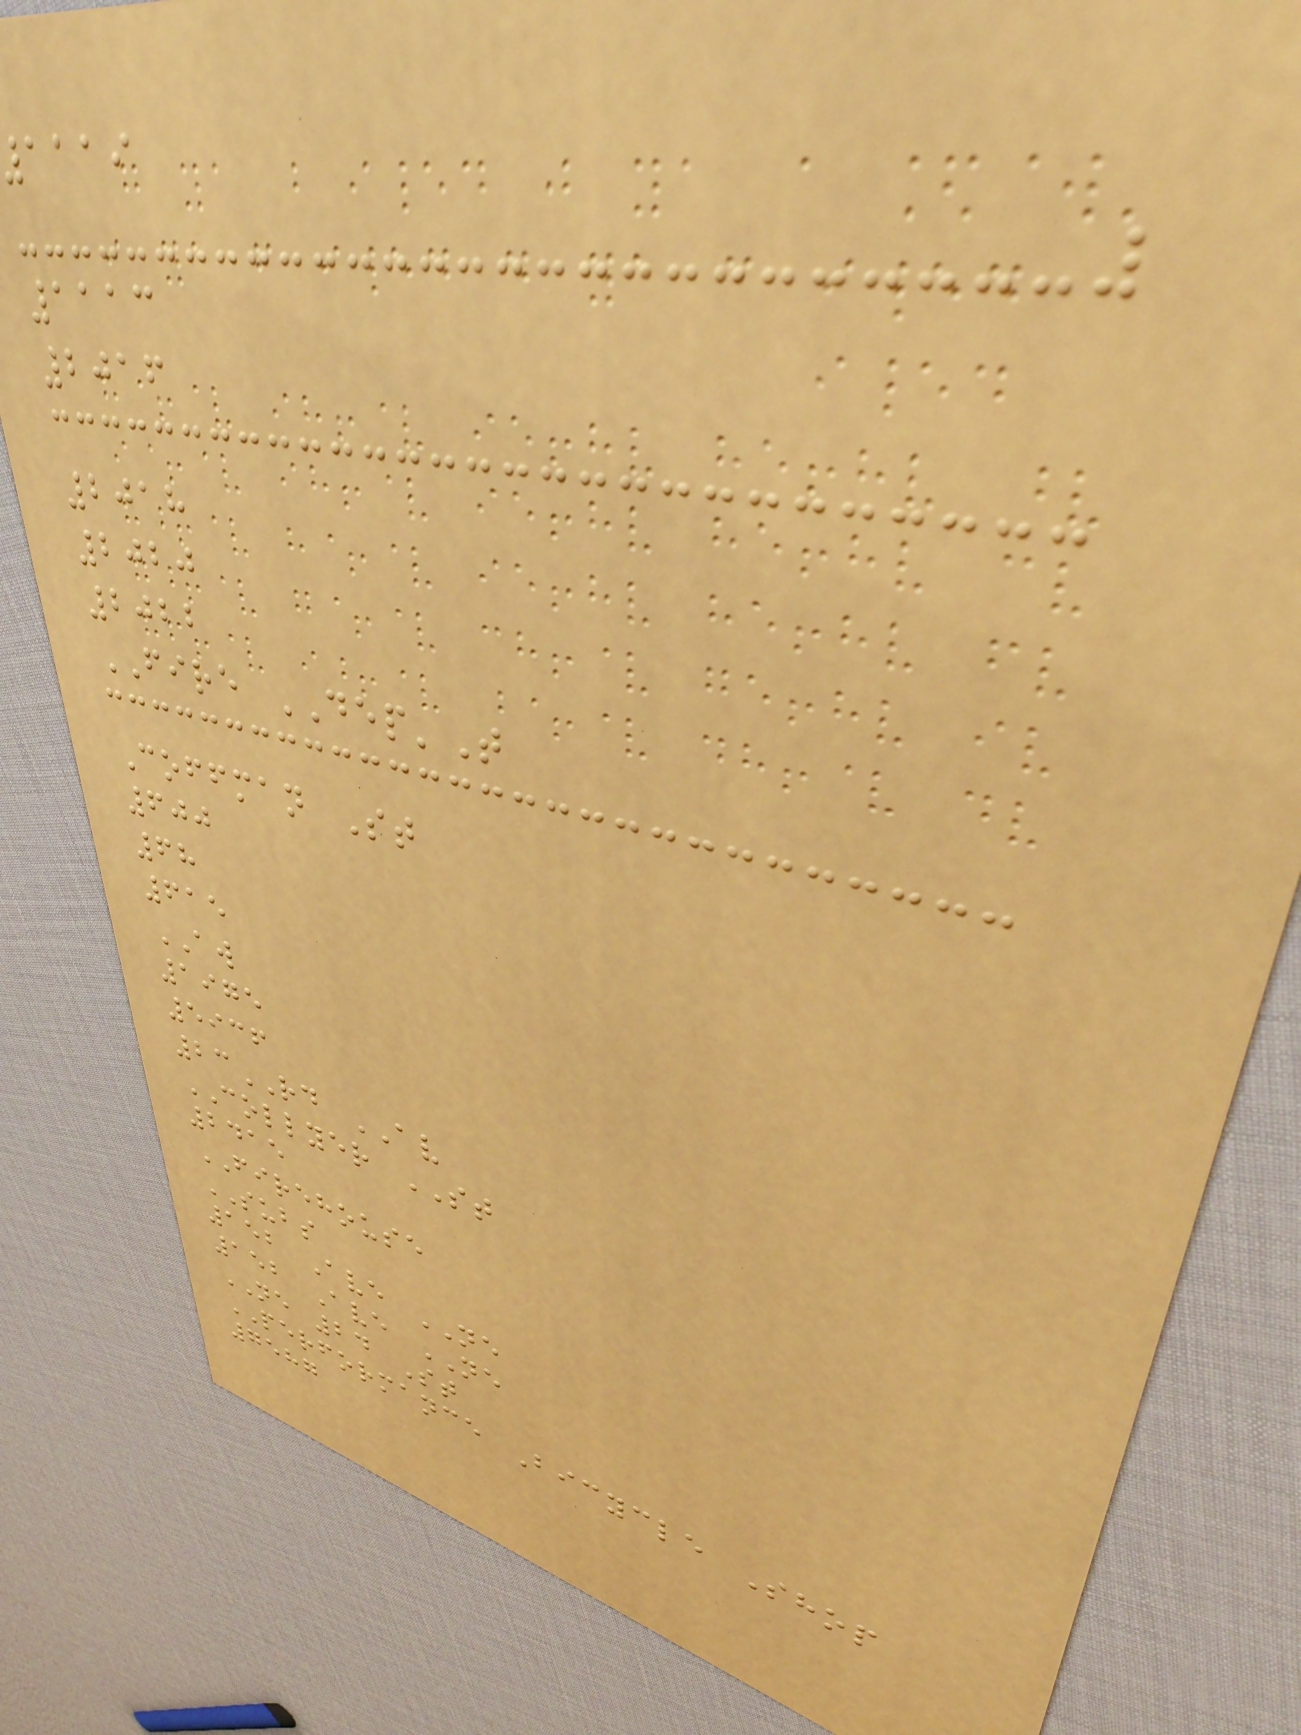aaai
1113
2016
2018
2020
2022
FIRE DEP'T
Coffman St
600
68
615
AW
1975
5936
23RD AV
COLLYER ST
2415
FIREHOUSE
SUBS
152 Ave NE
152 Ave NE
NE 24 St
PERFORMANCE Bicycle Shop
7587
